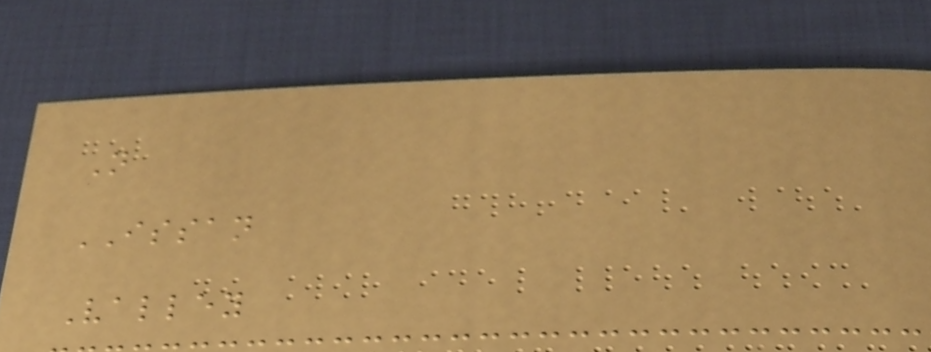N
ISSAN
Valley
